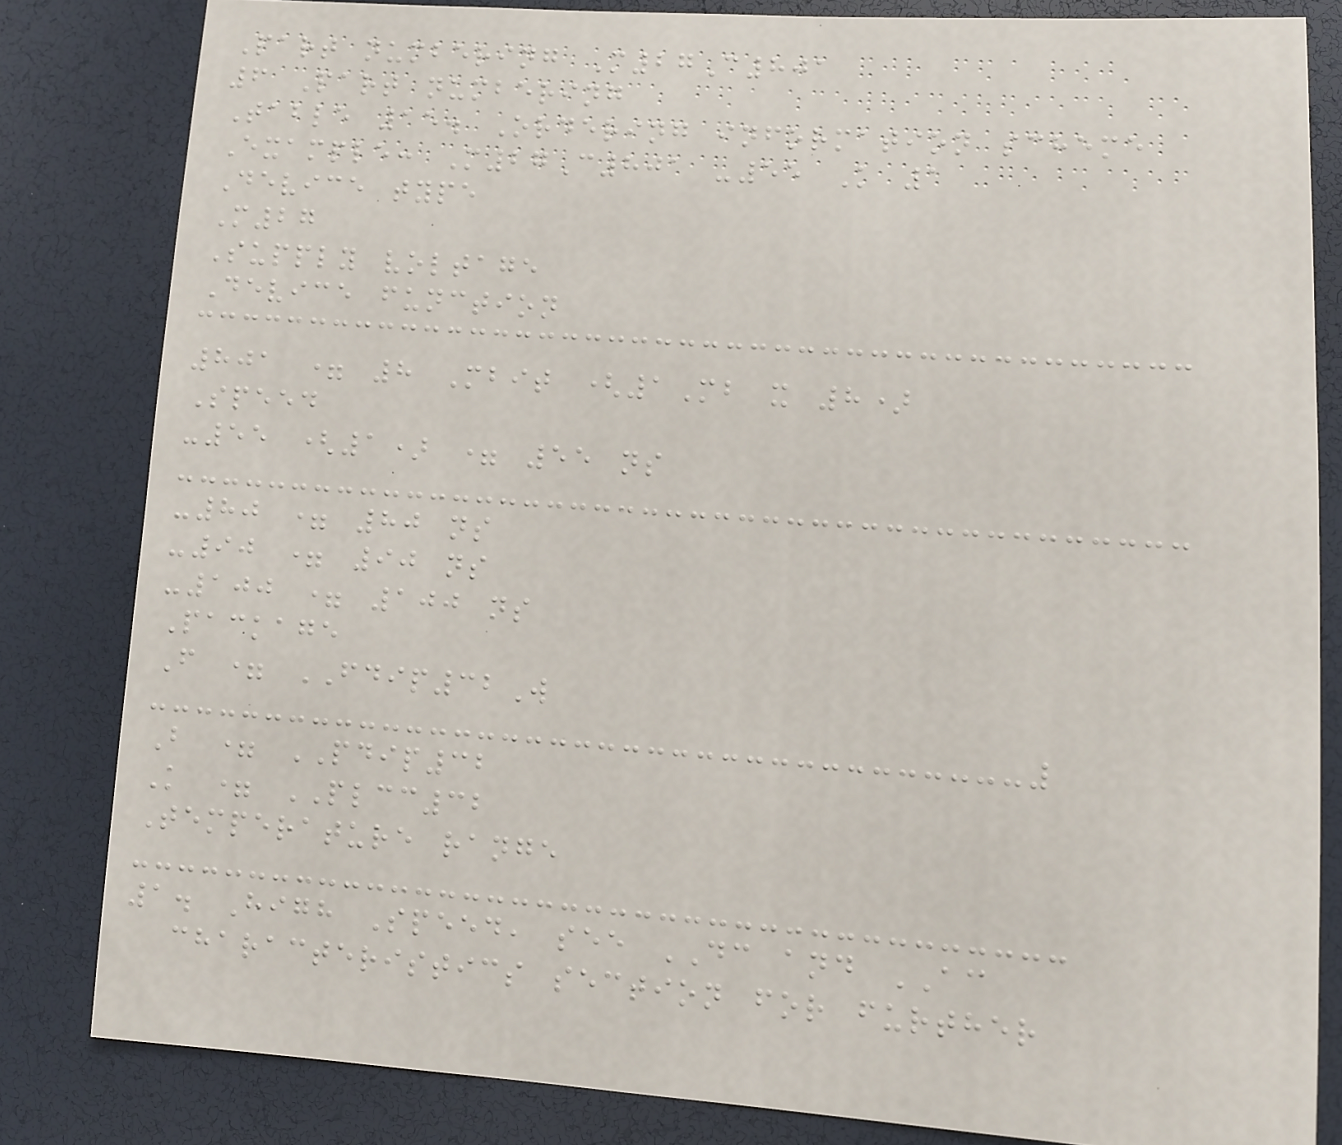Part numbering M27C801
6 Part numbering
Table 15. Ordering information scheme
Example: M27C801 -55 K 1
Device type
M27
Supply voltage
Device function
801 = 8 Mbit (1Mb x 8)
Speed
-55 (1) = 55 ns
-80 = 80 ns
-90 = 90 ns
-100 = 100 ns
Package
F = FDIP32W
B = PDIP32
K = PLCC32
Temperature range
1. High Speed, see DC and AC
characteristics section for further
